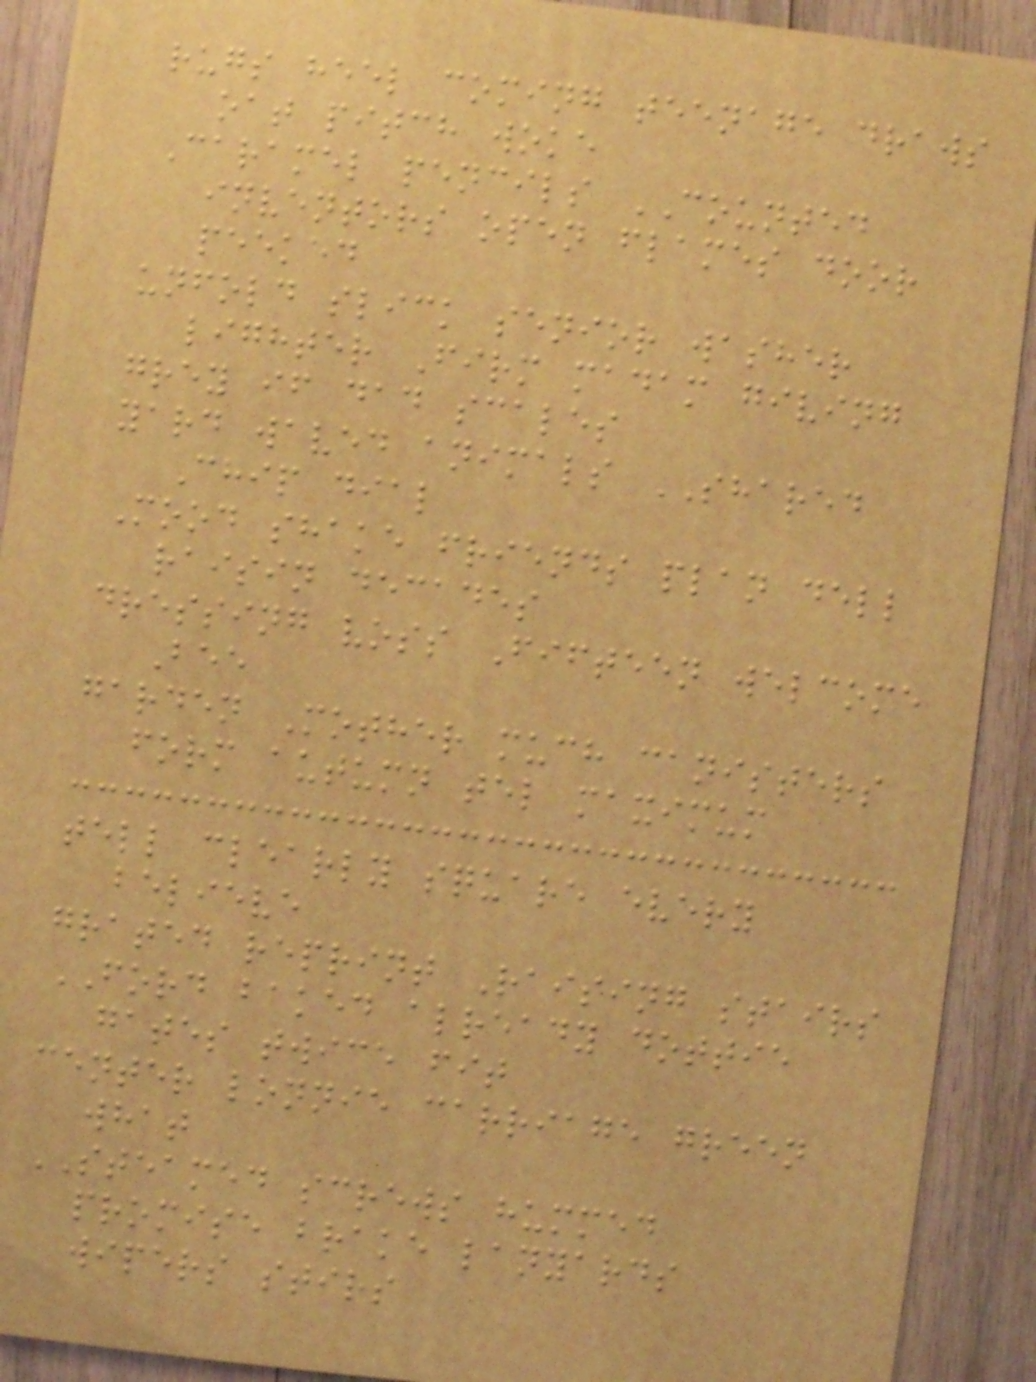rugs heel coming teenage draws
oat pitch woke
Caramel pencils COUNTED
inventors open flames door
peeked
unfold slick senior washer
lighter Firm madam giving
grey if dad scales
yard waved animals SHARED
Chip dial
Mood shake friends plan dell
raisin decades
dressing voss Fifteen welcome
Bee
garden Mother much canisters
form autumn tel maximum
tell clearly square every
believe
grated reprint Raising stairs
FORD baked already dottie
gates twice fit
center lonnie carriage green
what
STEAMED screws hummed
promise brake lanyards
wipers stirs
